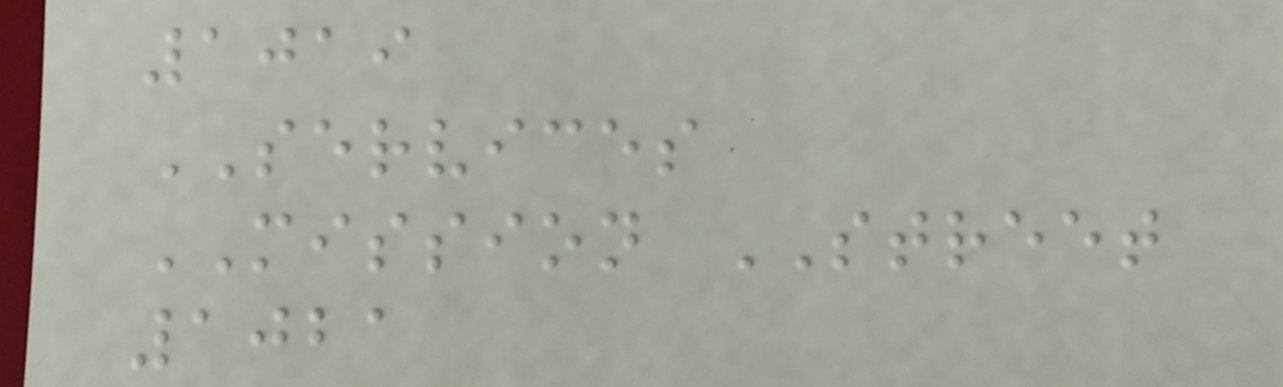1019
SERVICES
MISSION STREET
1021
